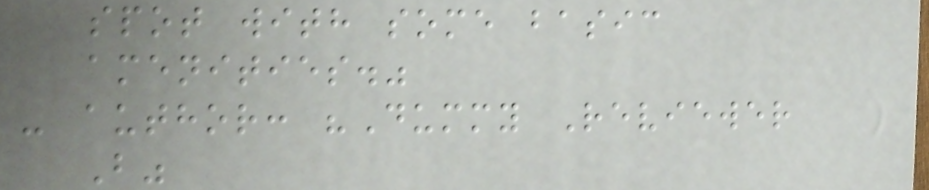spot with some basic
amenities."
- author: "Dummy Reviewer
B"
